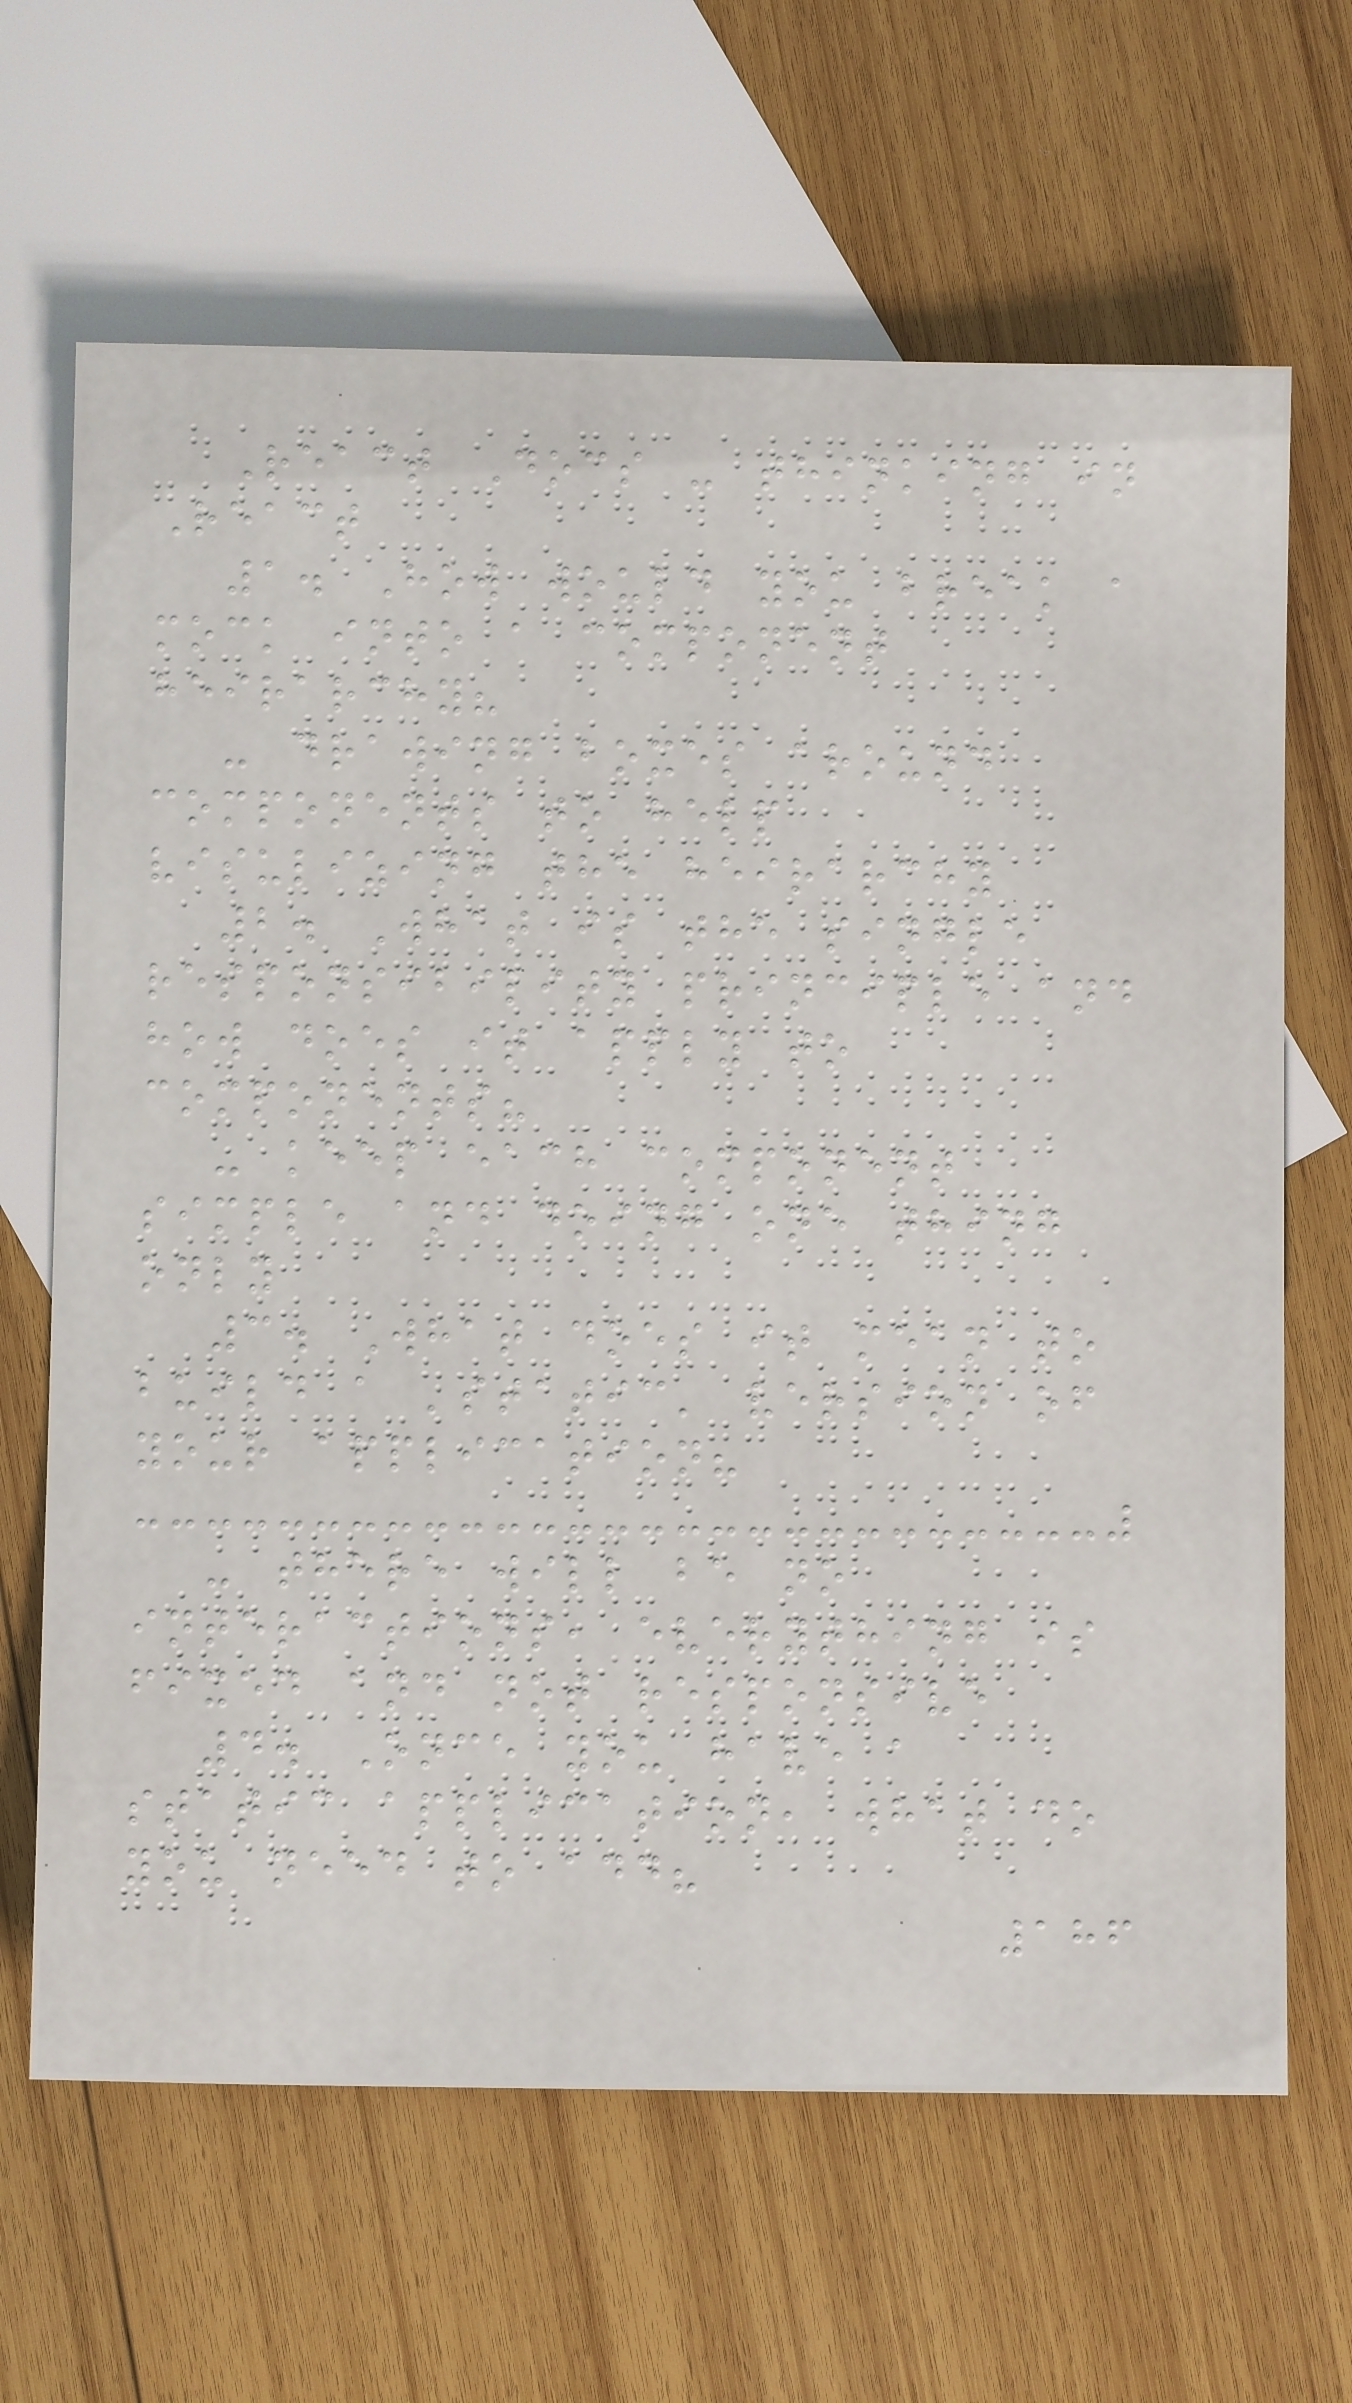React Docs - thinking in
React
1. How would you break a
mock into a component
heirarchy?
- drawing boxes around
components to help
visulizing the heirarchy
2. What is the single
responsibility principle and
how does it apply to
components?
- keep each component
simple and doing one thing
only
3. What does it mean to
build a 'static' version of
your application?
- there will be no
interactions, everything is
fixed and not responsive
4. Once you have a
static application, what do
you need to add?
186
